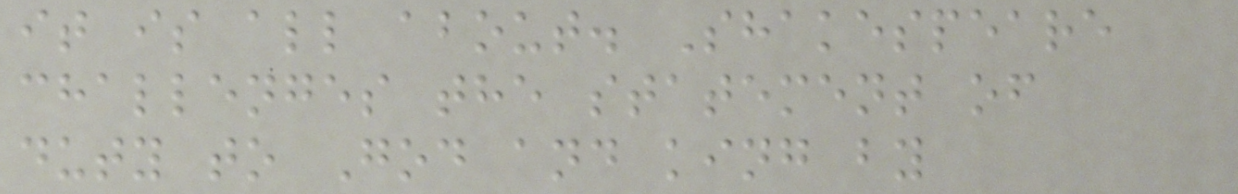it is all about. Shakespeare
challenges the statement of
duty to God and king by
